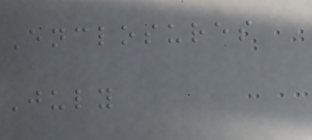Enclosures
July
